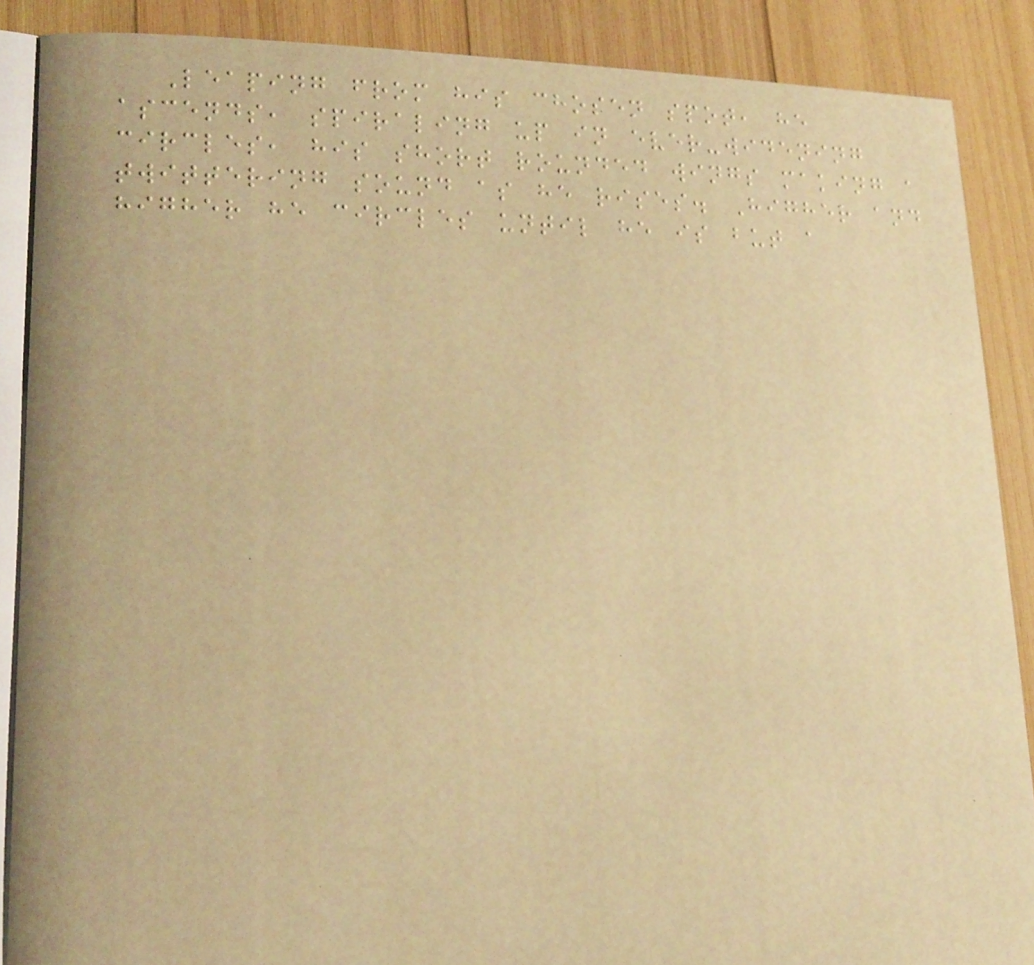Leaping from his chosen spot, he
ascends, spiraling up in ever-widening
circles, his short rounded wings making a
twittering sound as he rises. Higher and
higher he circles until he is but a
